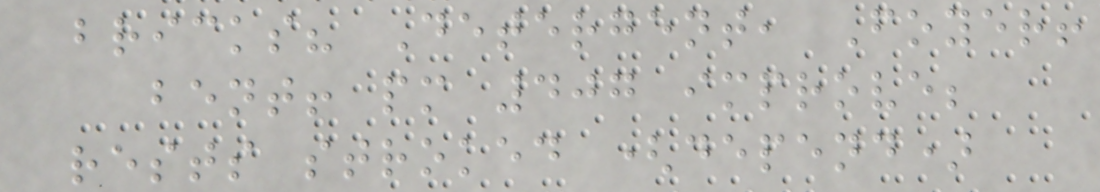bricks? Detergent, Foyer!
bent! pm 407 improve;
rests stroked (depend)
